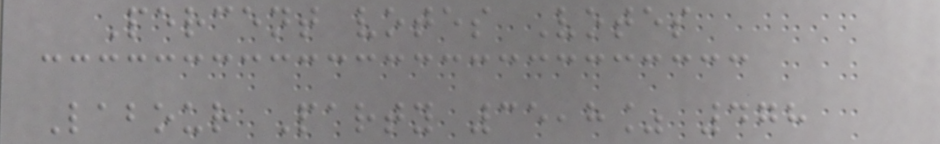Percent votes Votes
Labour Party 35,8% 478
